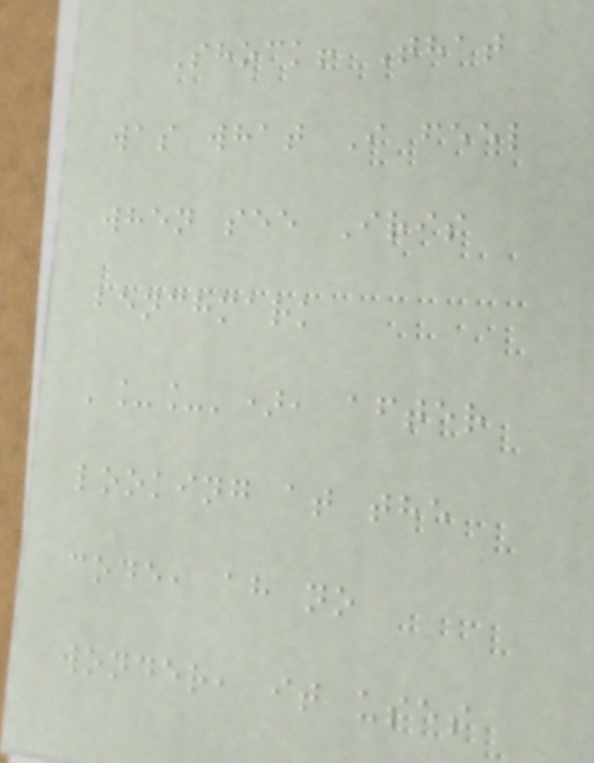Shock! That
was what I feel
when see Iris
benchmark
'__'), after
looking at the
code, ah no
wonder, it uses
